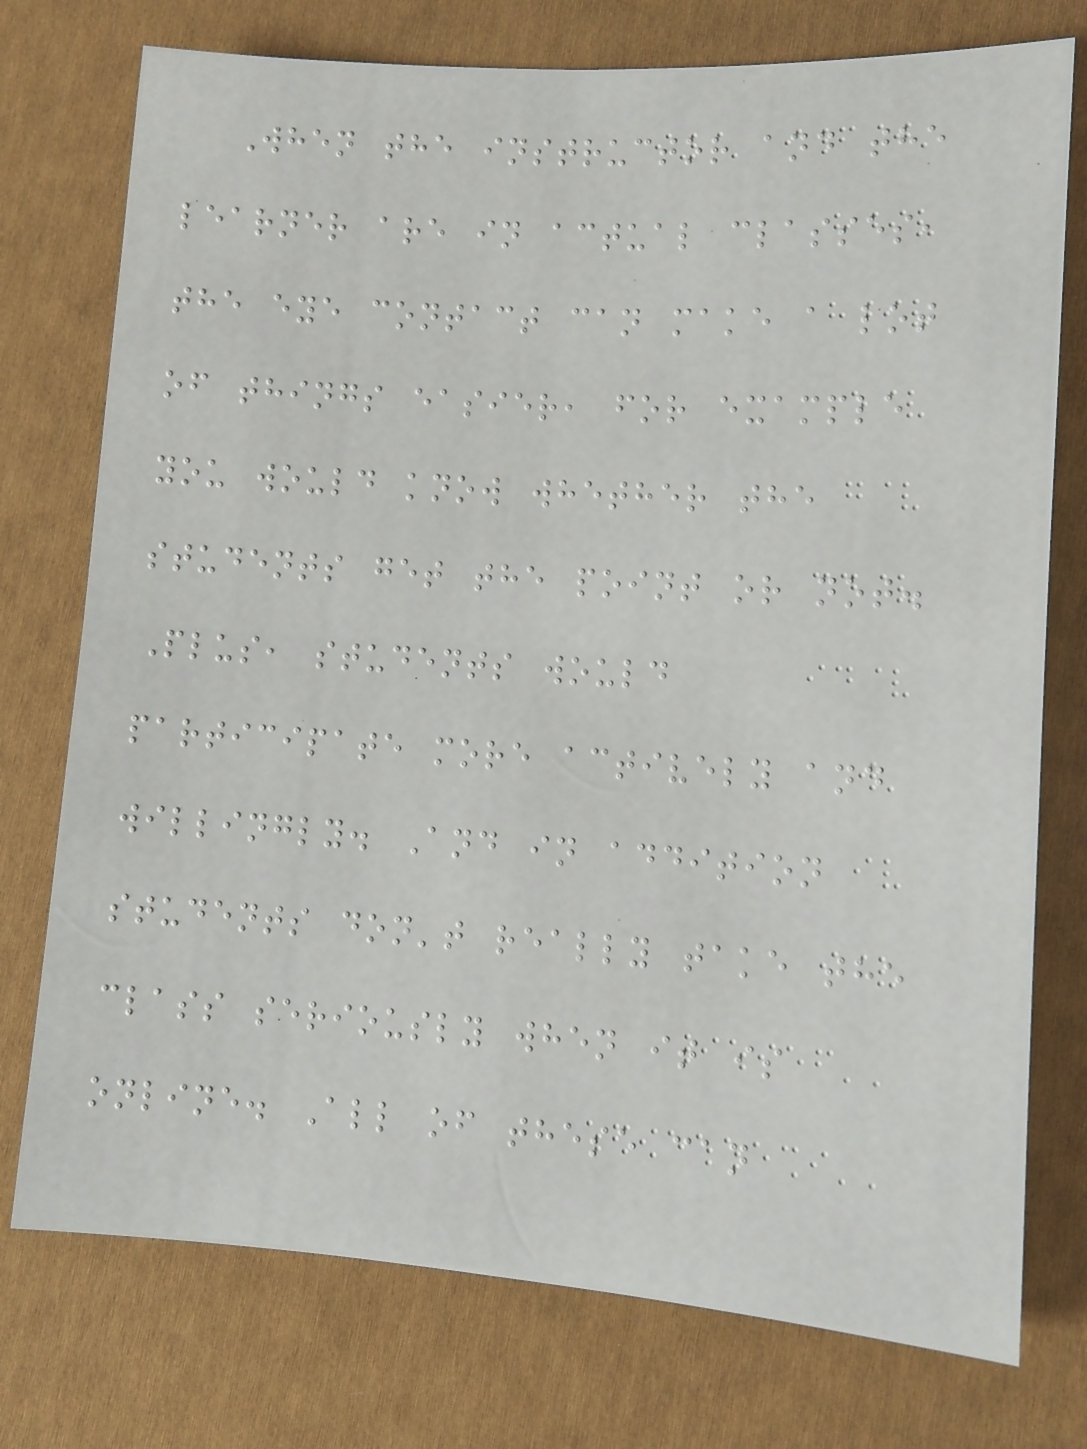When the instructor and the
learner are in actual classes,
the eye contact can make a lot
of things easier, for example
you would know whether the
students get the point or not.
Plus, students would
participate more actively and
willingly. And in addition
students don't really take the
class seriously when it is
online. All of these can
